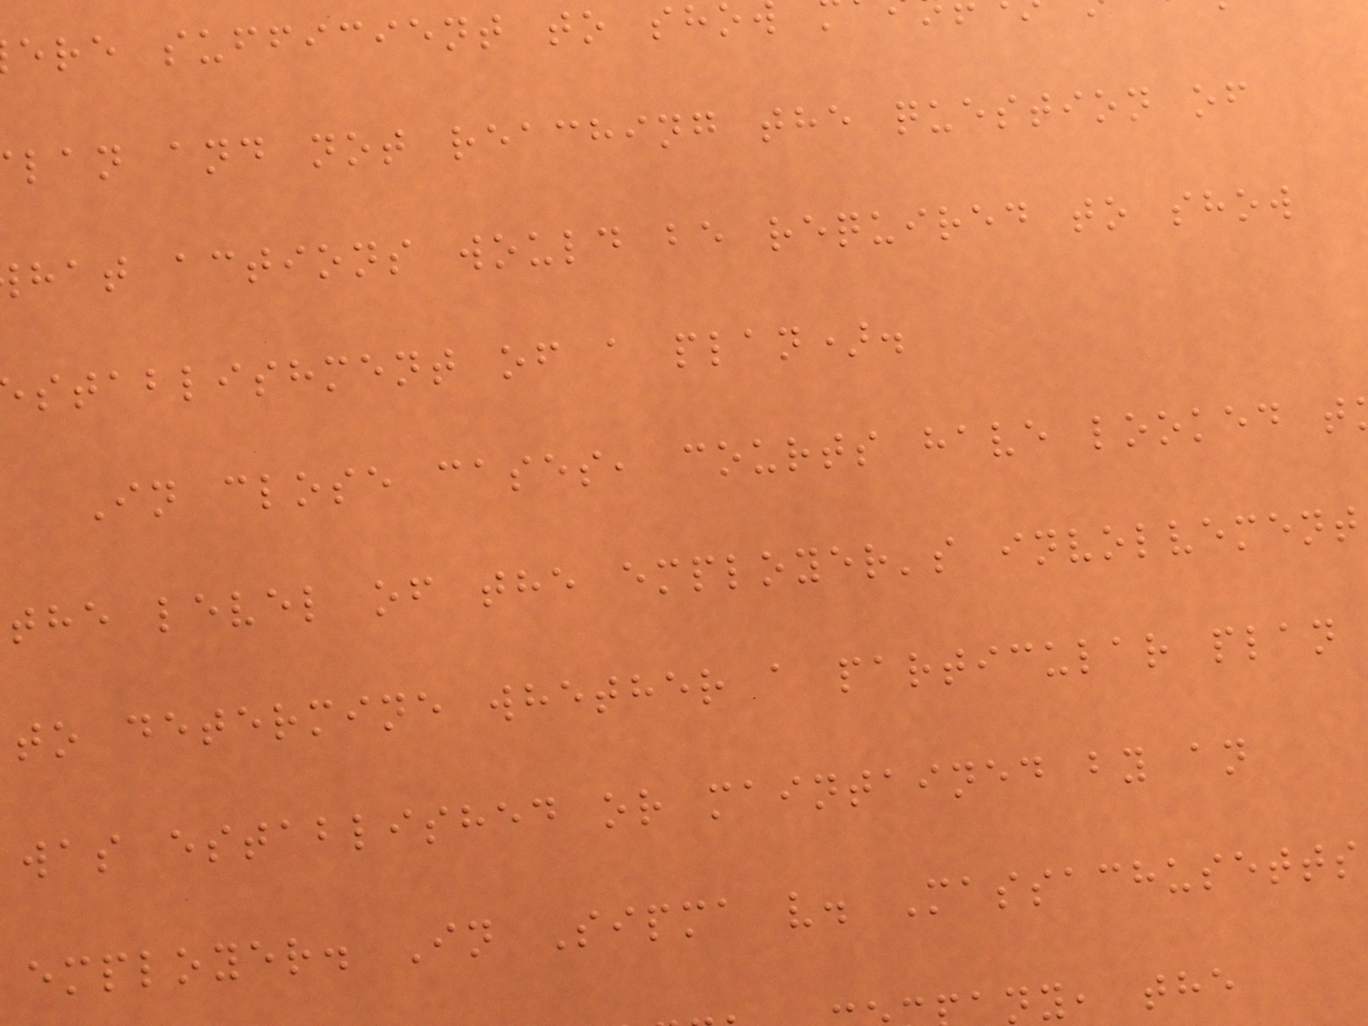ere sufficient to sho
lan and not reaching the question of
hat actions would be required to show
stablishment of a plan).
In close cases, courts have looked t
the level of the employer's involvement
to determine whether a particular plan
was established or maintained by an
employer. In Sipma v. Massachusetts
